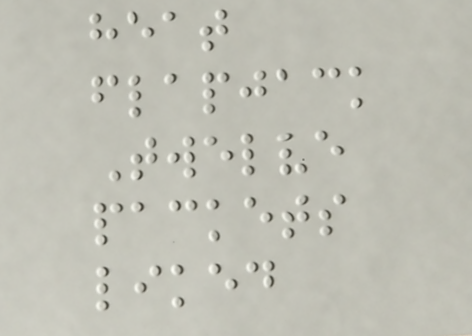heat
flapjack
Twelve
packets
liked
